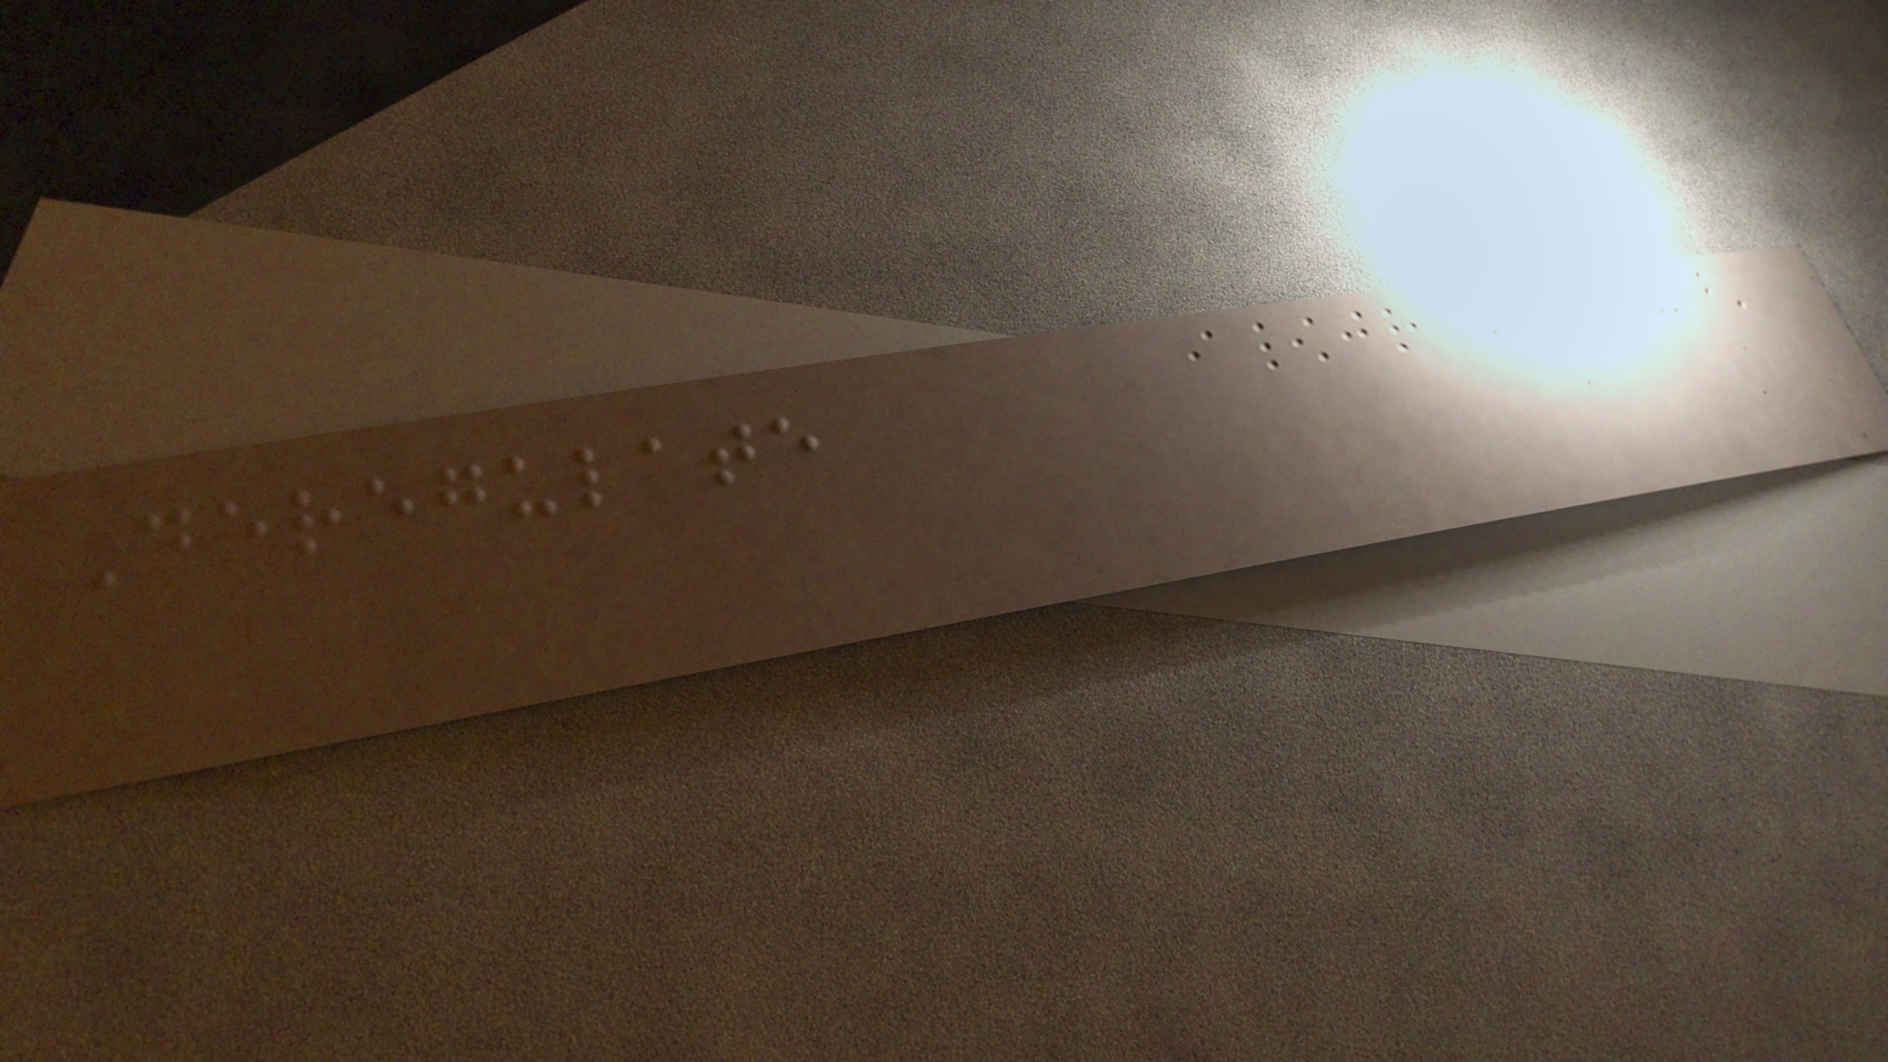Deregulate
